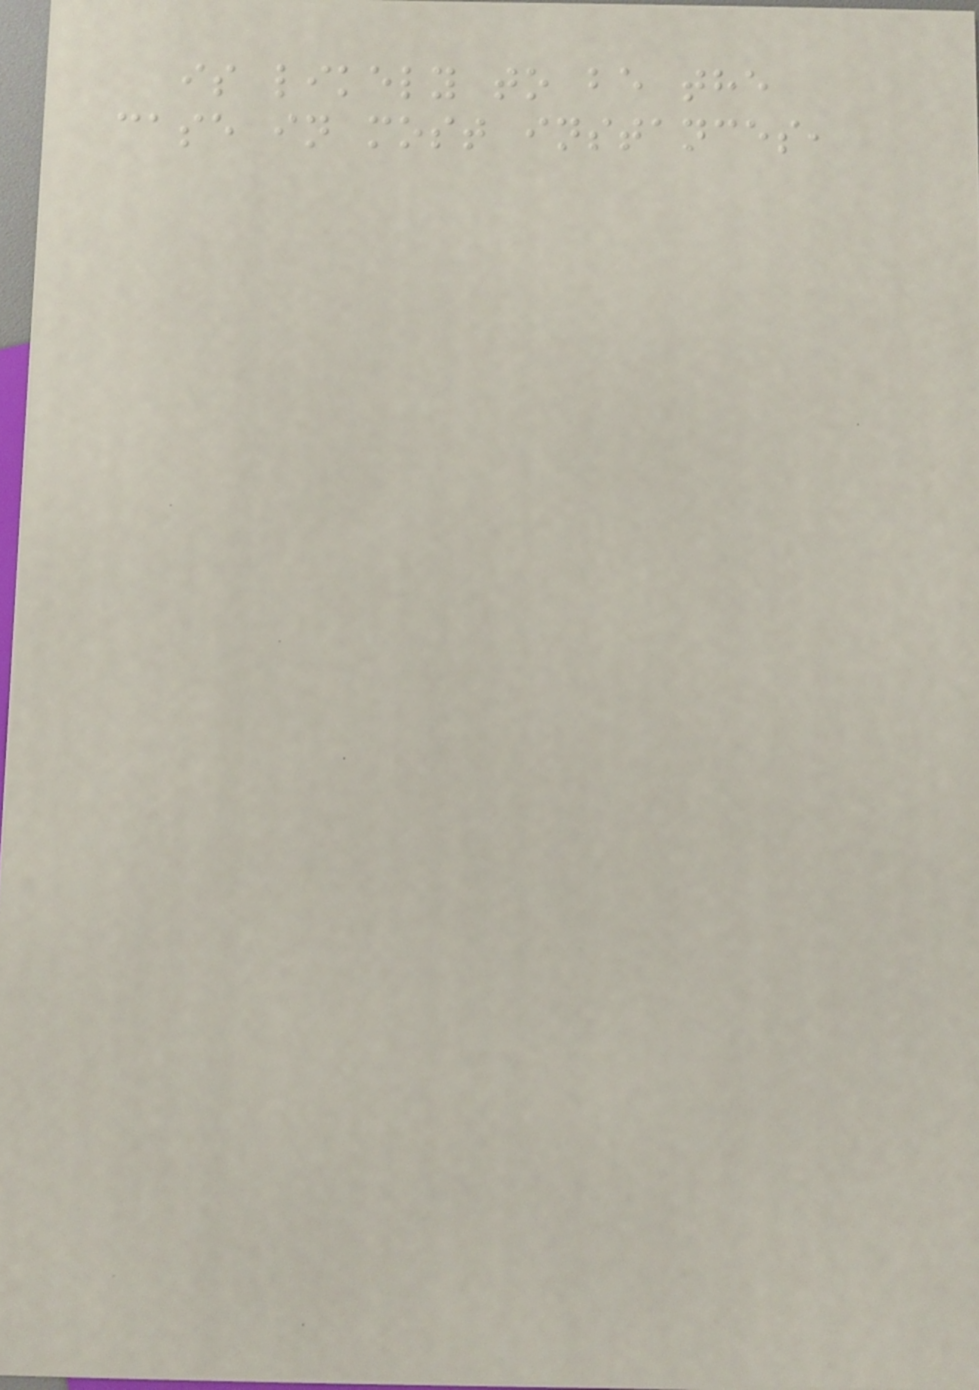is likely to be the
case in most instances,
